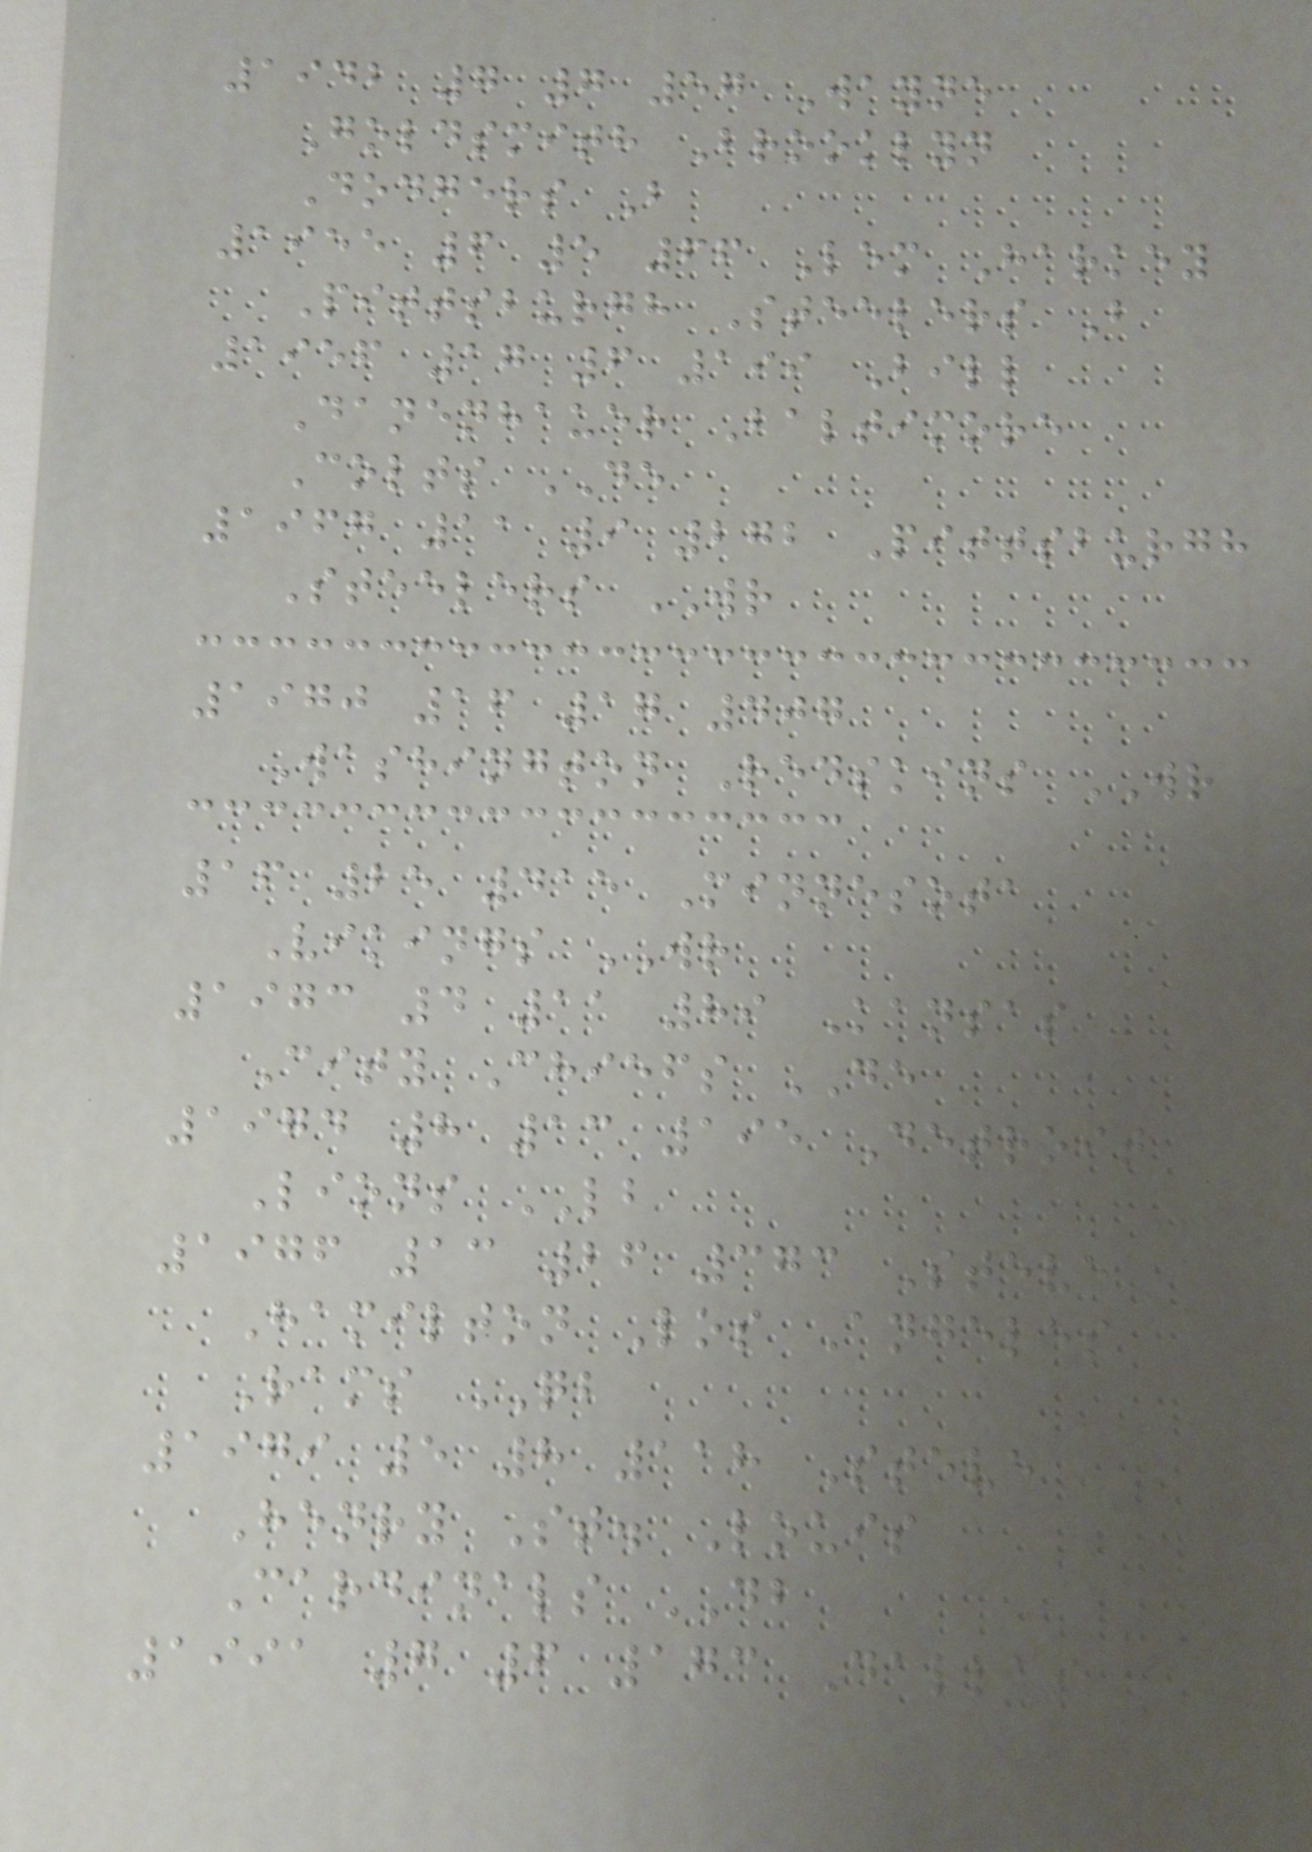1942 7 7 57 Wayne
Goldsmith Brooklyn
Dodgers B
1955 6 5 66 Lem Harkey
Pittsburgh Steelers B
1956 17 6 199 Bill
Danenhauer Baltimore
Colts DE
1967 11 9 272 Pittsburgh
Steelers WR
1970 16 17 407
Washington Redskins WR
16 25 415 Minnesota
Vikings WR
1973 4 11 89 Kansas
City Chiefs DE
1974 8 13 195 Detroit
Lions LB
1976 13 26 373 Steve
Hamilton Los Angeles
Rams QB
1979 5 8 118 Steve
Henry St. Louis
Cardinals DB
1991 7 6 173 Dallas
